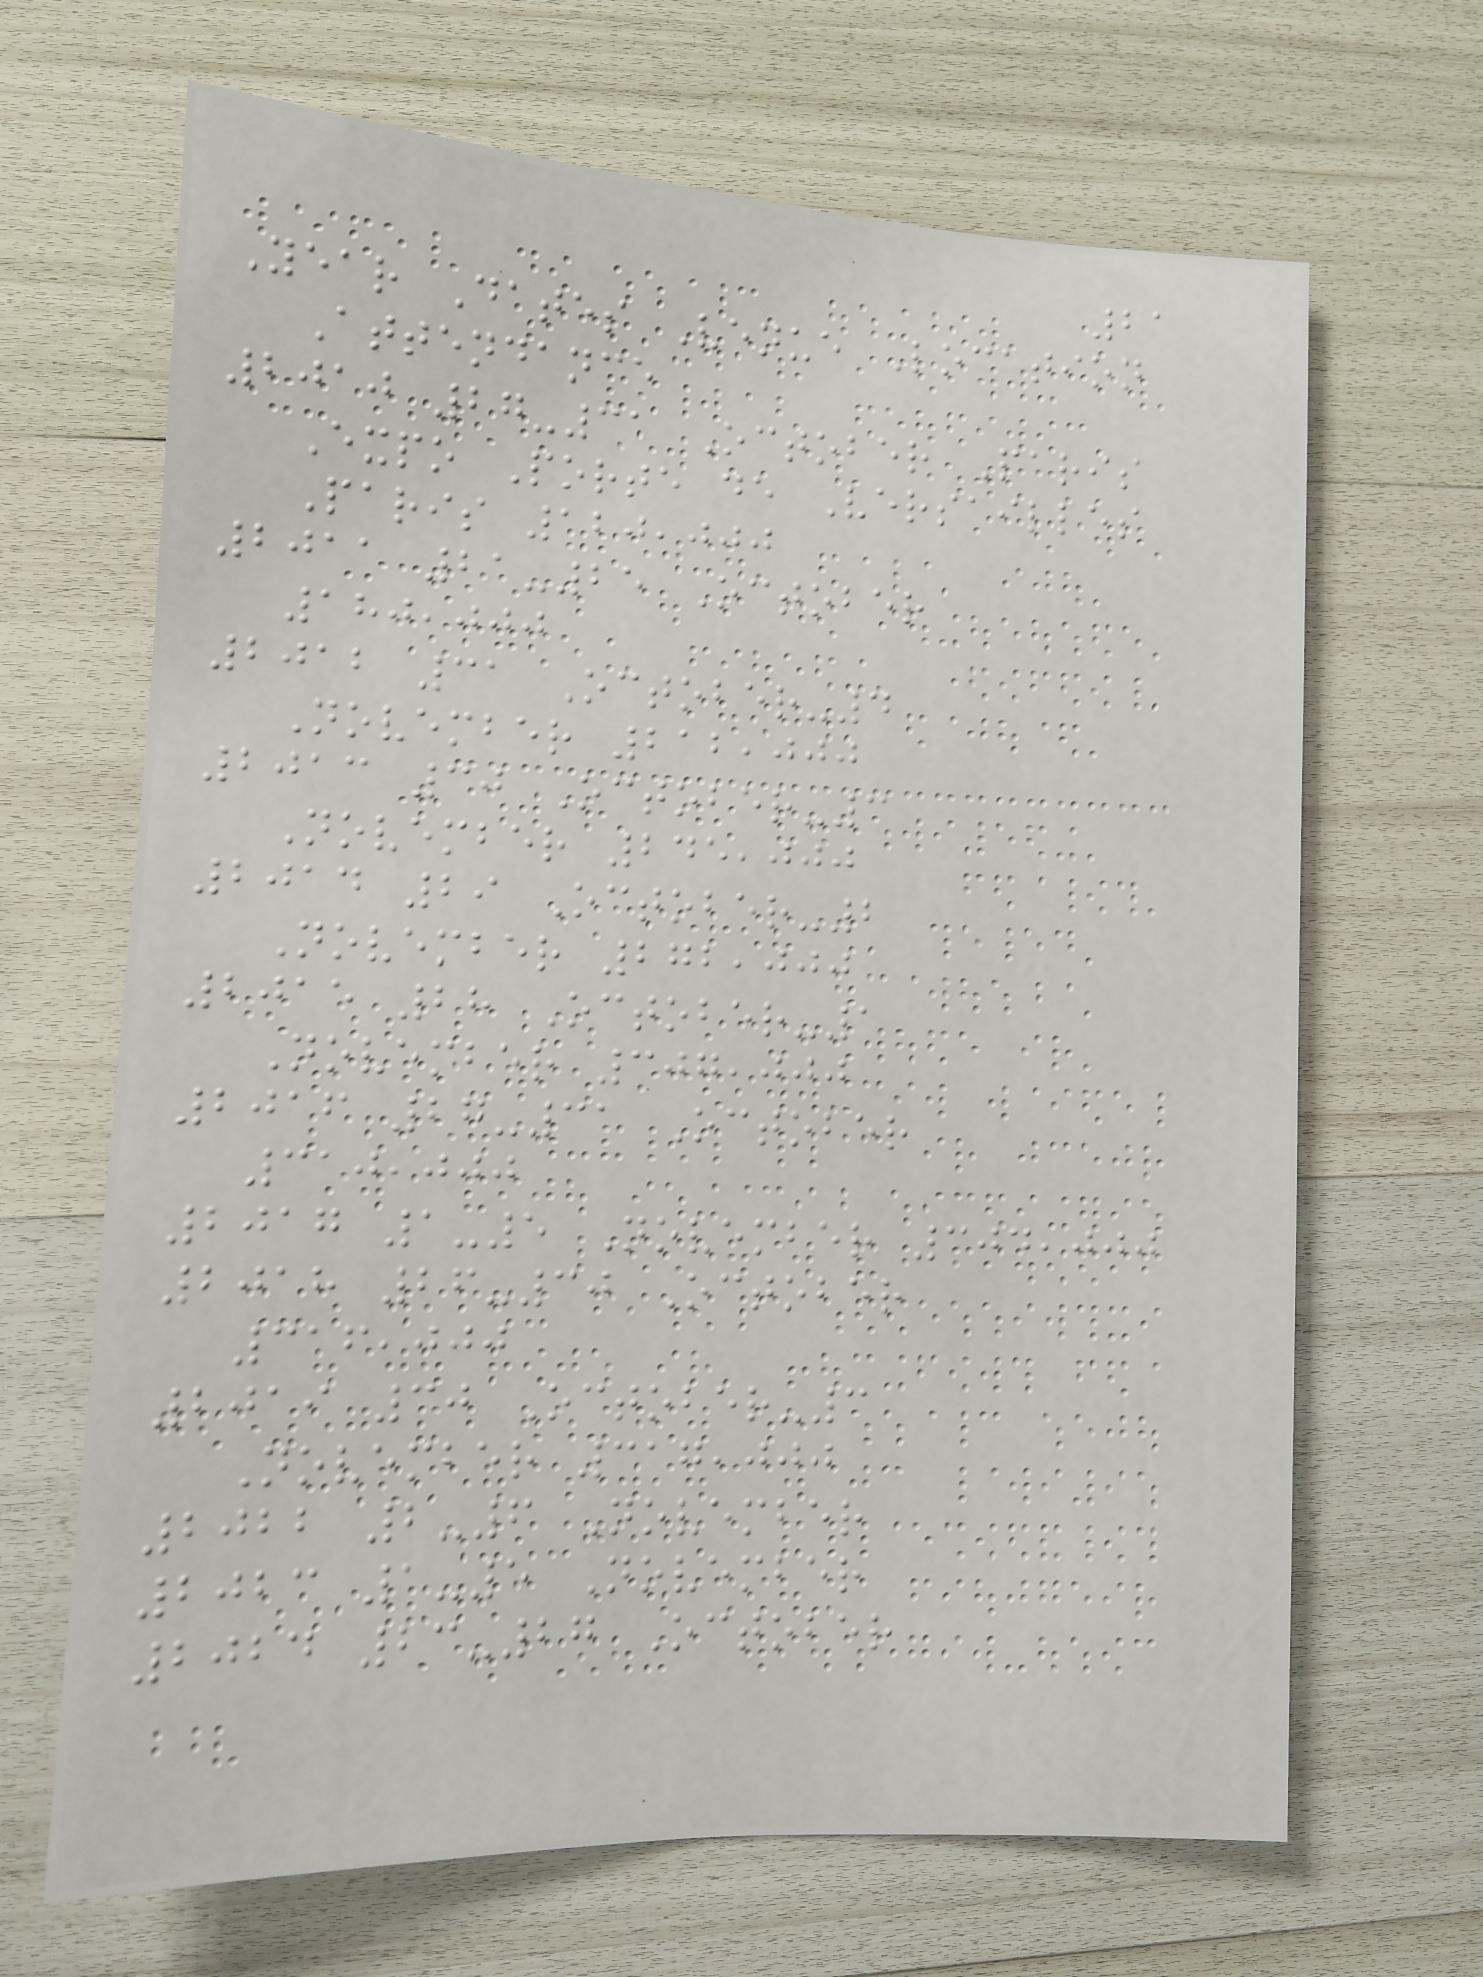21
Year Dates Venue Location
Attendance
2010 27-31 October Paris
Expo Porte de Versailles
Paris 120,000
2011 21-25 October
180,000
2012 31 October-4
November 212,000
2013 30 October-3
November 245,000
2014 29 October-2
November 272,000
2015 28 October-1
November 307,000
2016 27-31 October
310,000
2017 1-5 November 304,000
2018 26-30 October
316,000
2019 30 October-3
November 317,000
2022 2-6 November
2023 1-5 November
2024 23-27 October
